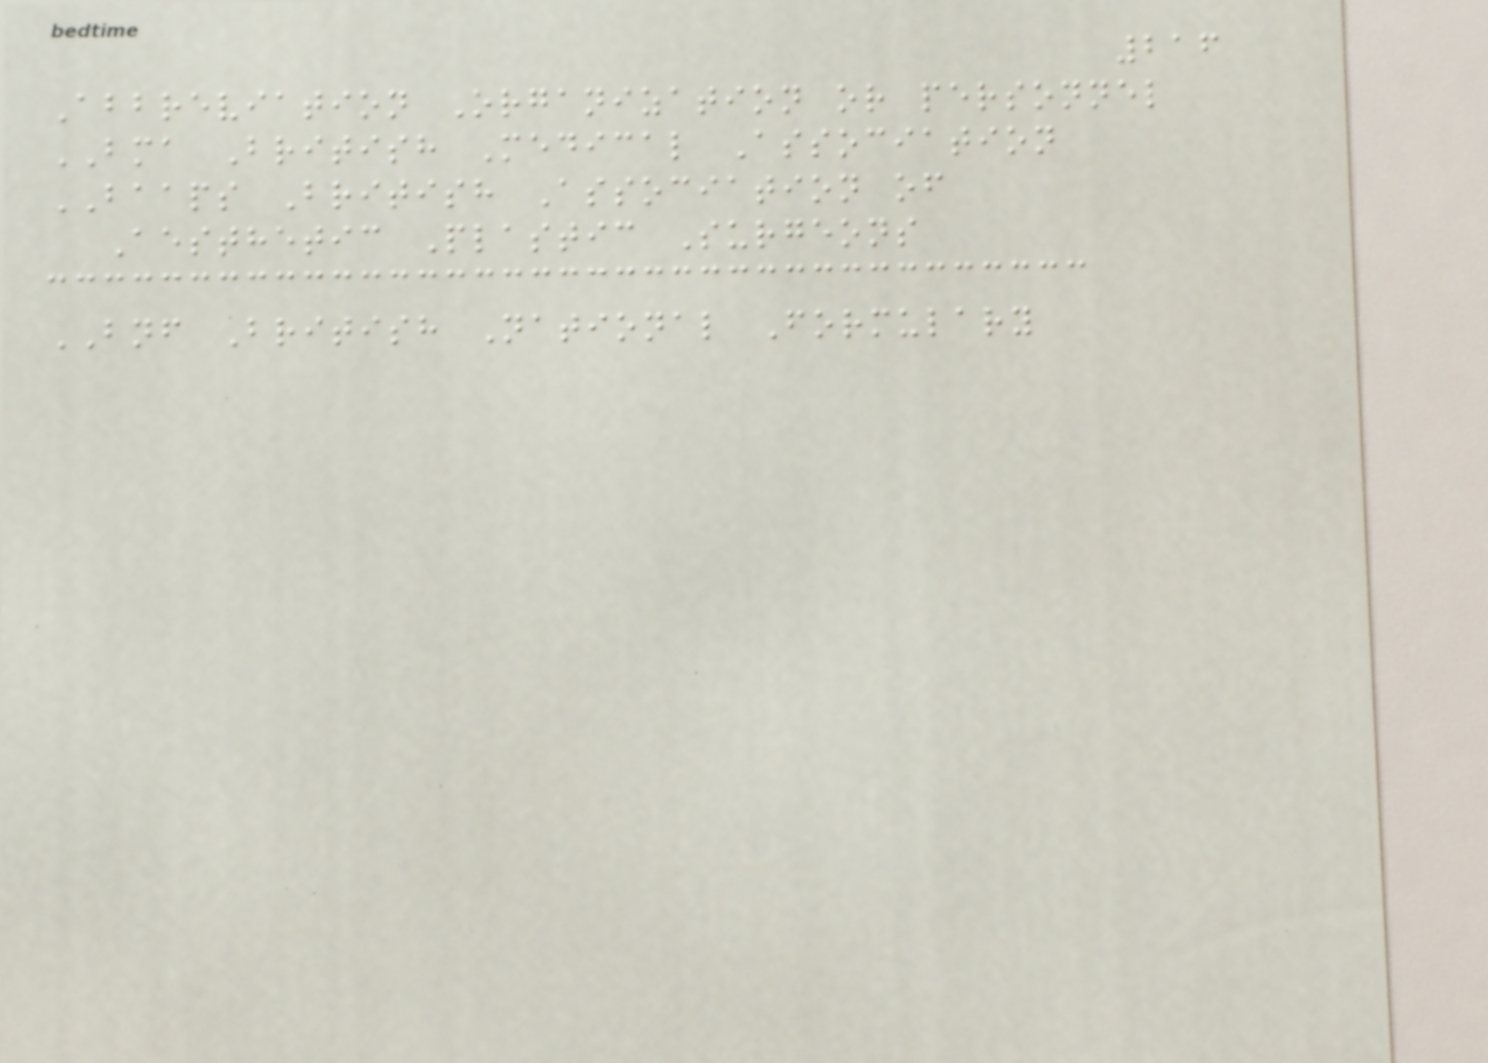216
Abbreviation Organization or personnel
BMA British Medical Association
BAAPS British Association of
Aesthetic Plastic Surgeons
BNF British National Formulary
